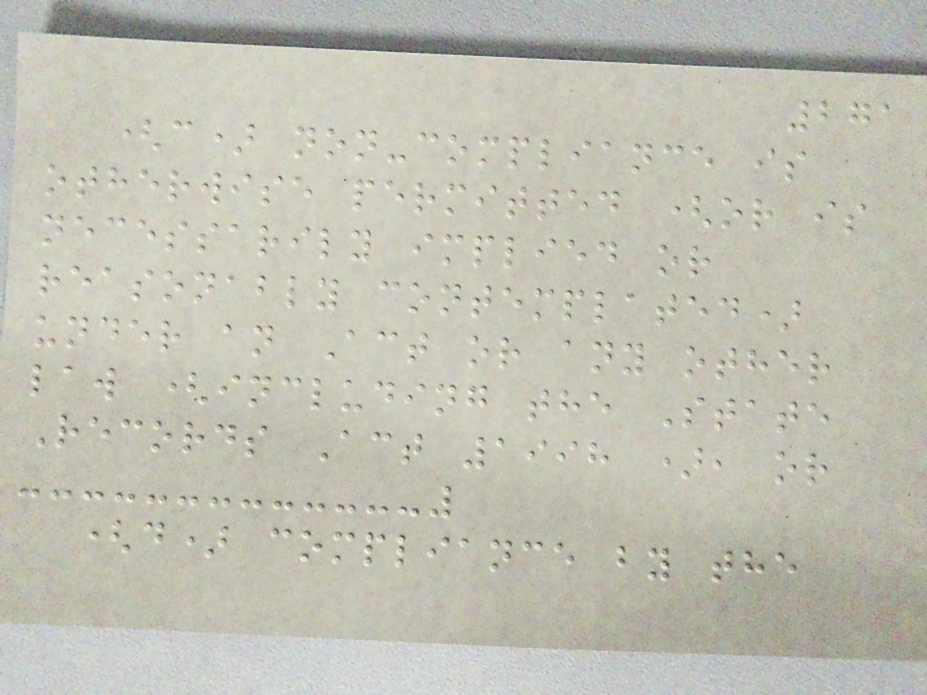271
(c) non-compliance is
otherwise permitted (or is
necessarily implied or
reasonably contemplated)
under an Act or any other
law (including the State
Records Act 1998 ), or
(d) compliance by the
